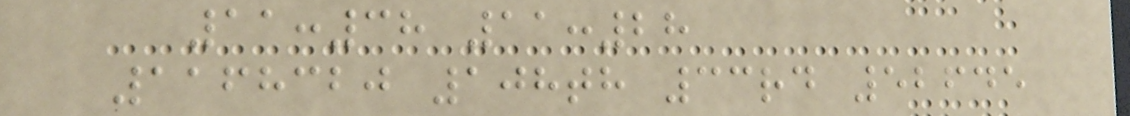11:38 11:28
1168320 108th 33rd 52645
